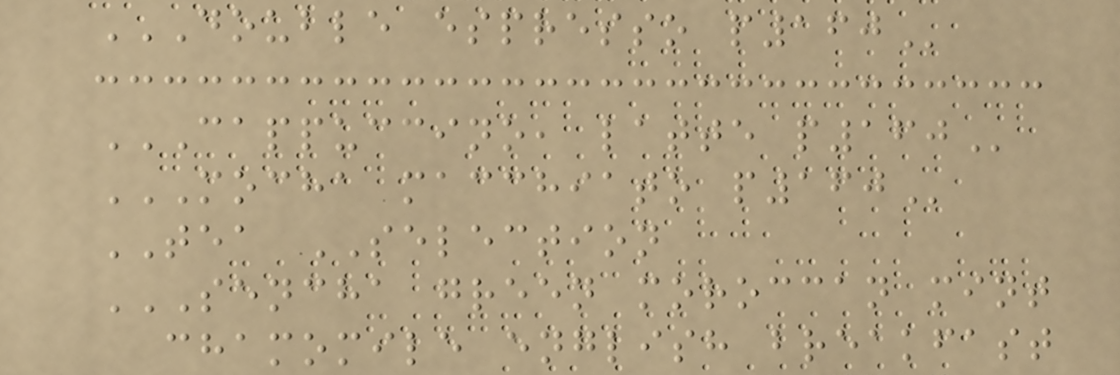DOUBLE ESPRESSO P160
CAPPUCCINO, LATTE P160
MOCHA MACCHIATO P160
TEA SELECTION
SENCHA GREEN MOROCCAN MINT
CHAMOMILE ENGLISH BREAKFAST
